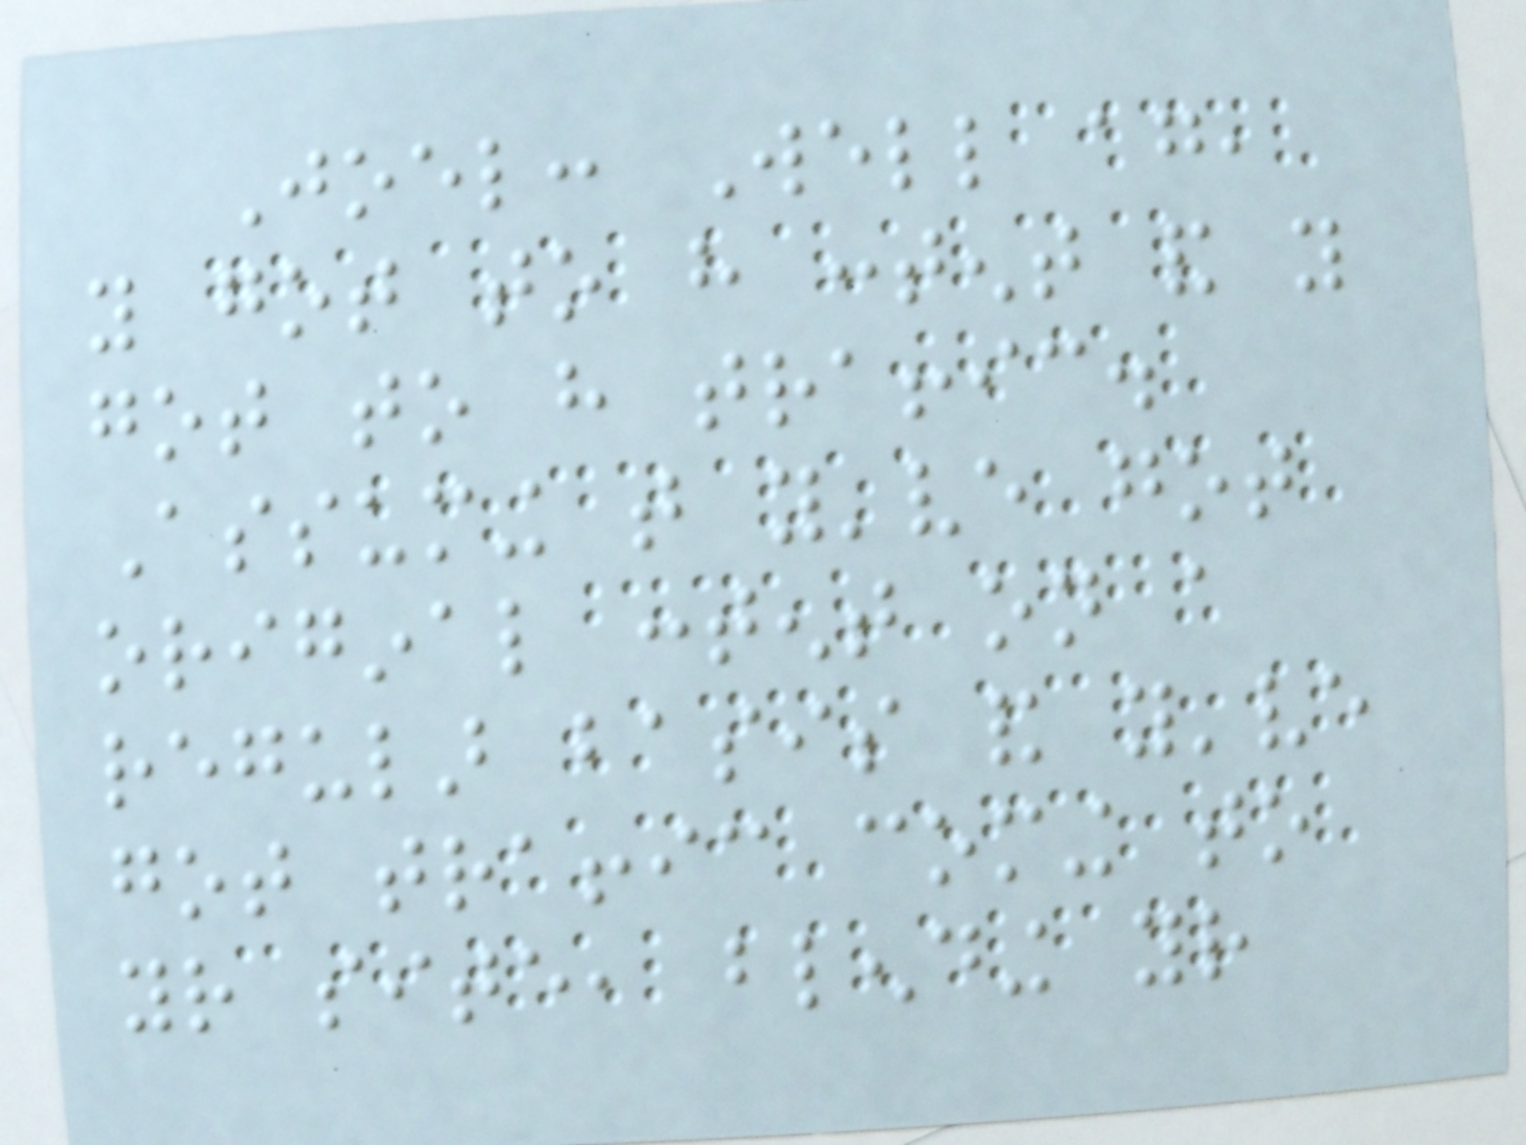Joel: Well again,
you got to have content and you
got to have traffic.
Assuming that you've got
original content on a
regular basis and you've
got traffic coming to
your site, blending your
